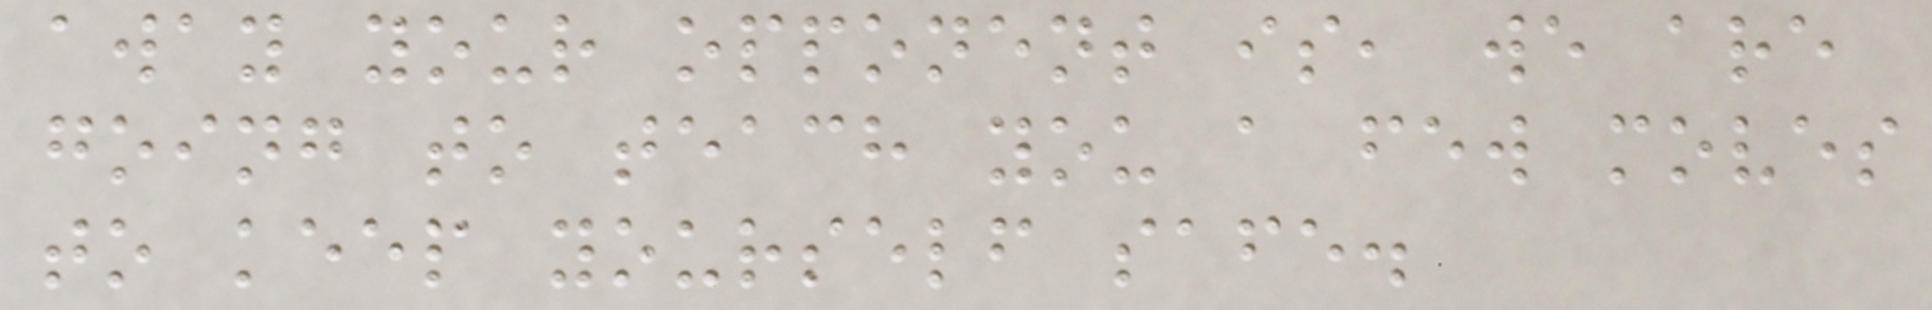away your opponent is, we are
going to teach you a few moves
to keep yourself safe.
